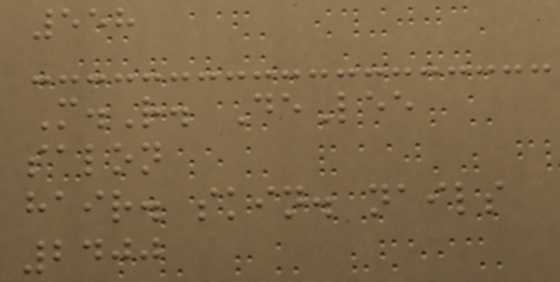558
M.R. DeLee
salon
hair. skin. nails
2400
